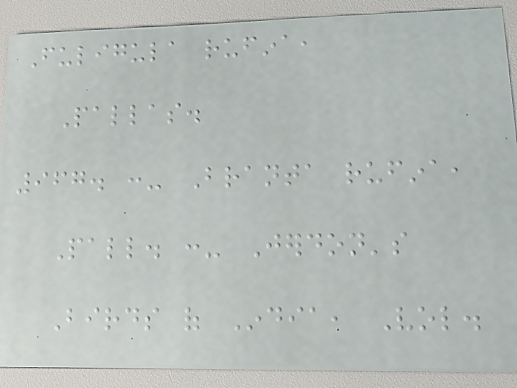Fuligula rufina,
Pallas.
967. :- Branta rufina,
Pall. :- Jerdon's
Birds of India, Vol.
